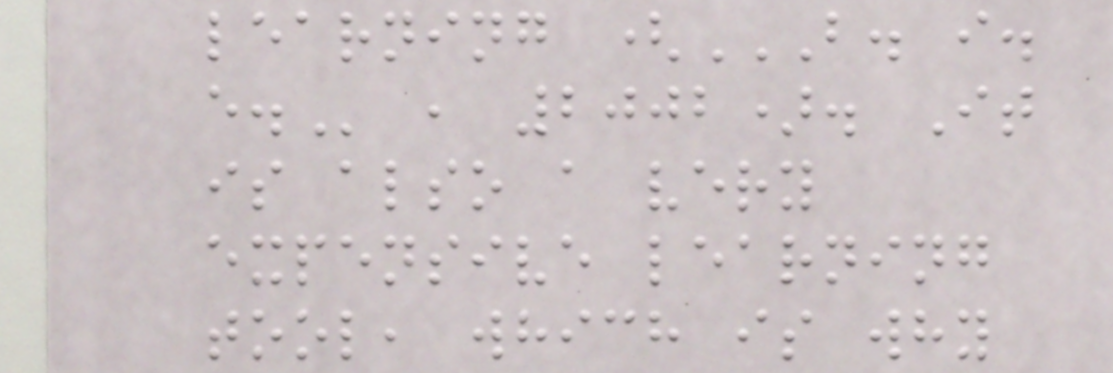learning (B. I.
E. , 2002). It
is also a very
expensive learning
tool, which is why
